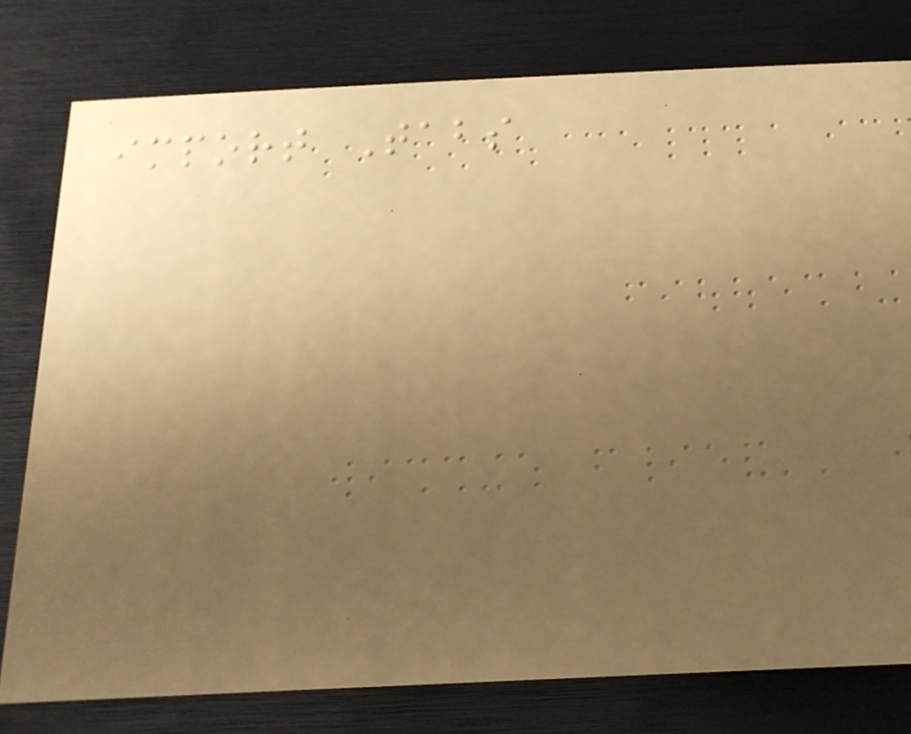import Tabs
